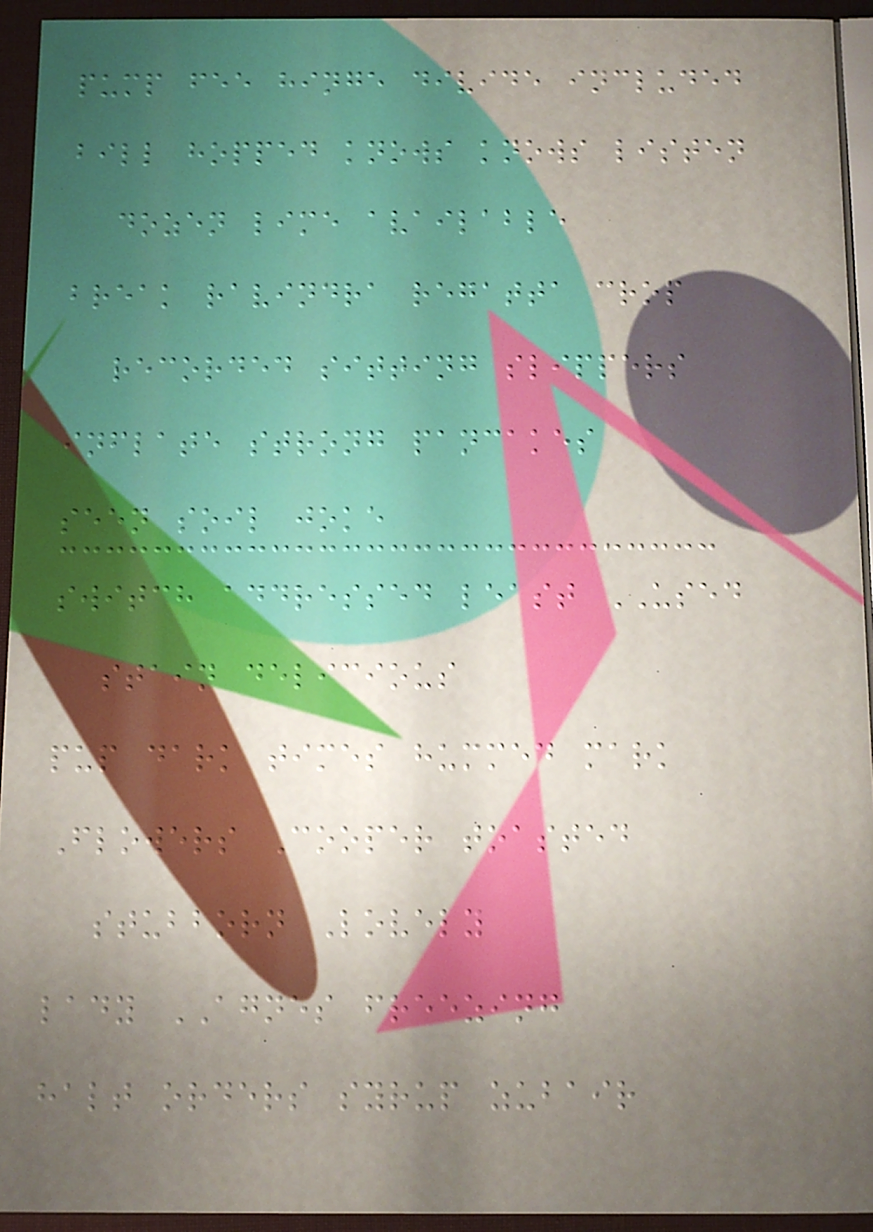pump fee hinge divide included
bill hopped knows knows listen
dozen lime available
break ravindra regatta crop
recorded sitting slippers
inflate strong pancakes
seen soil joke
switch addressed least USED
stain delicious
pup dark times hummed mark
Flowers Cooper toasted
stubborn Lovely
lady AGNES freezing
halt orders syrup zubair
